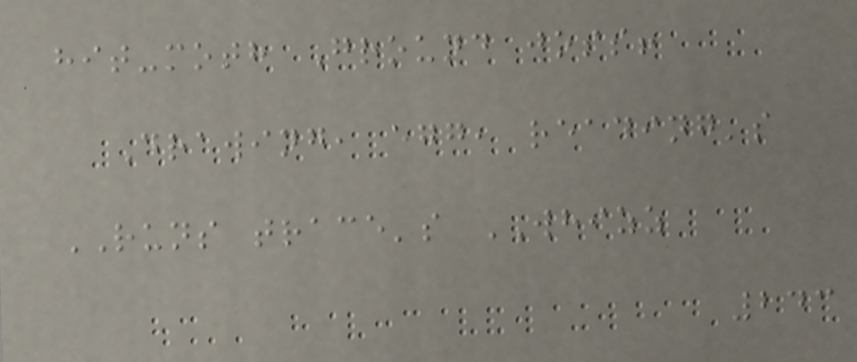hit-moth Ground joss!
Drawing, egg, reading's
RUNS trace's WHIZZ
243
